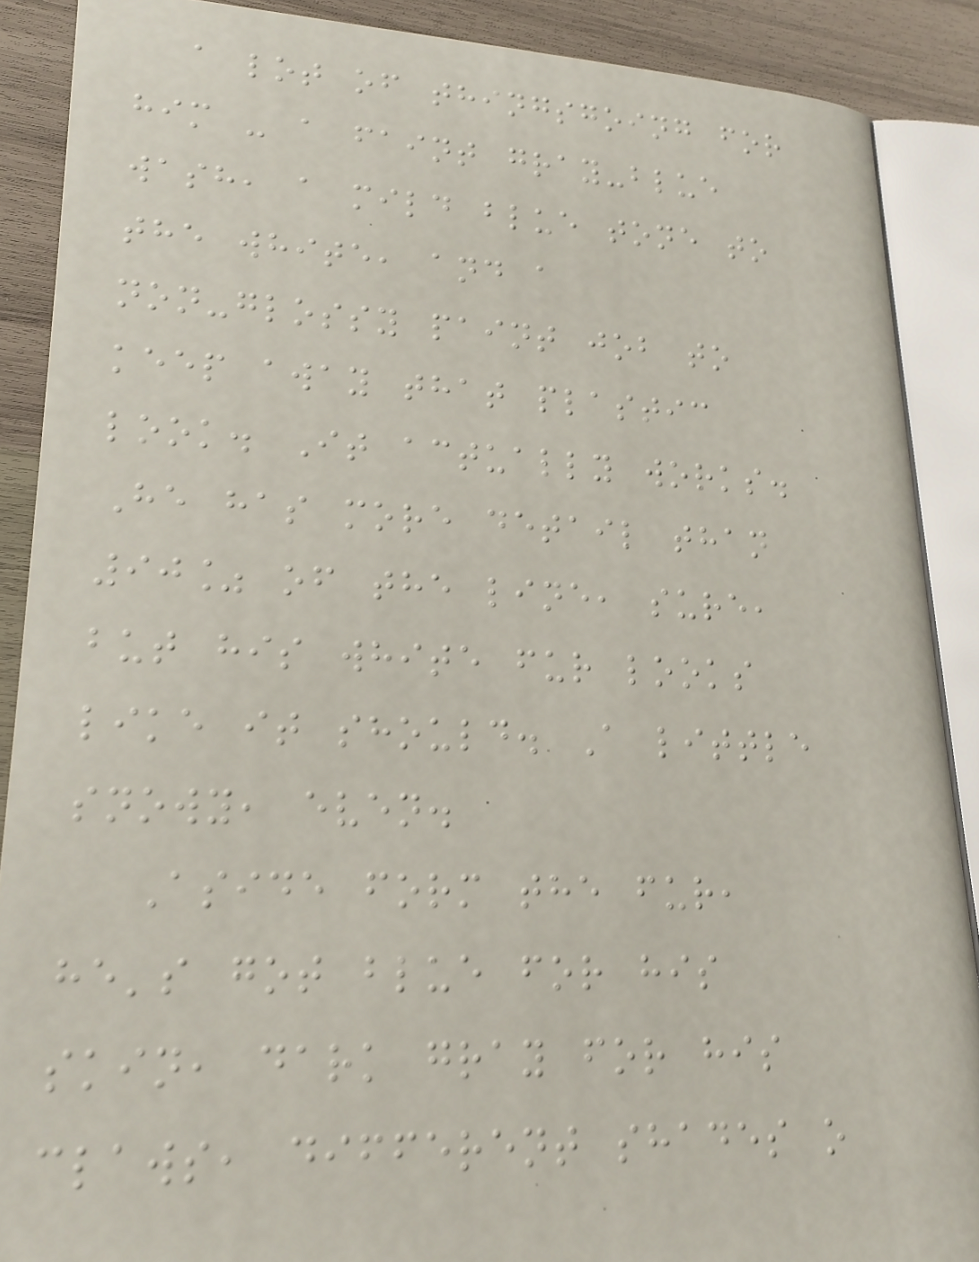a lot of thingsgoing for
him - a faint gray-blue
wash, a mild blue tone to
the white, and a
non-glossy paint job to
keep away that plastic
look. It actually works.
He has more detail than
90% of the line, sure,
but his white fur looks
like it should. A little
snowy, even.
Aside form the fur,
he's got blue for his
skin, dark gray for his
claws, different shades o
